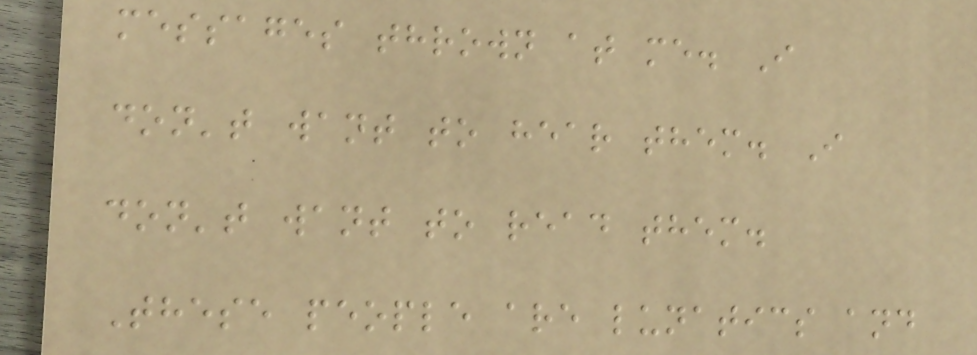messages thrown at me. I
don't want to hear them. I
don't want to read them.
These people are lunatics and
